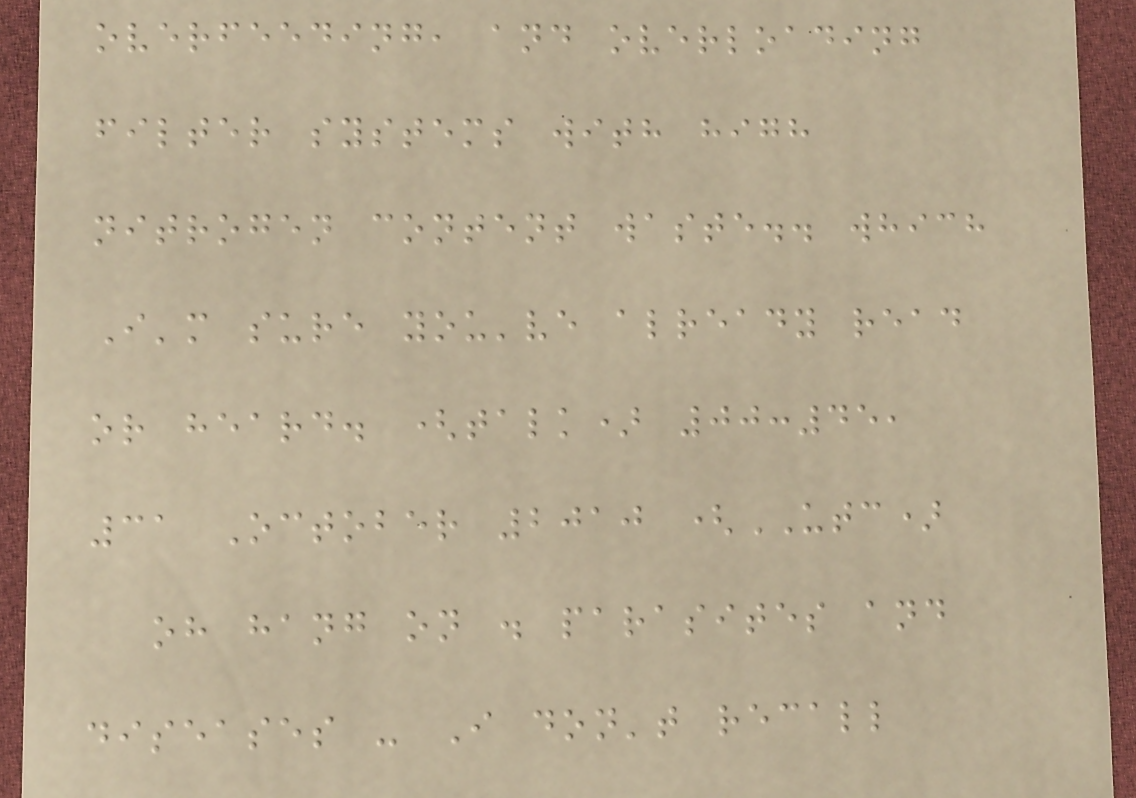overfeeding, and overloading
filter systems with high
nitrogen content waste.. which
I'm sure you've already read
or heard. (talk) 00:45,
31 October 2010 (UTC)
oh hang on . parasites and
diseases - I don't recall
